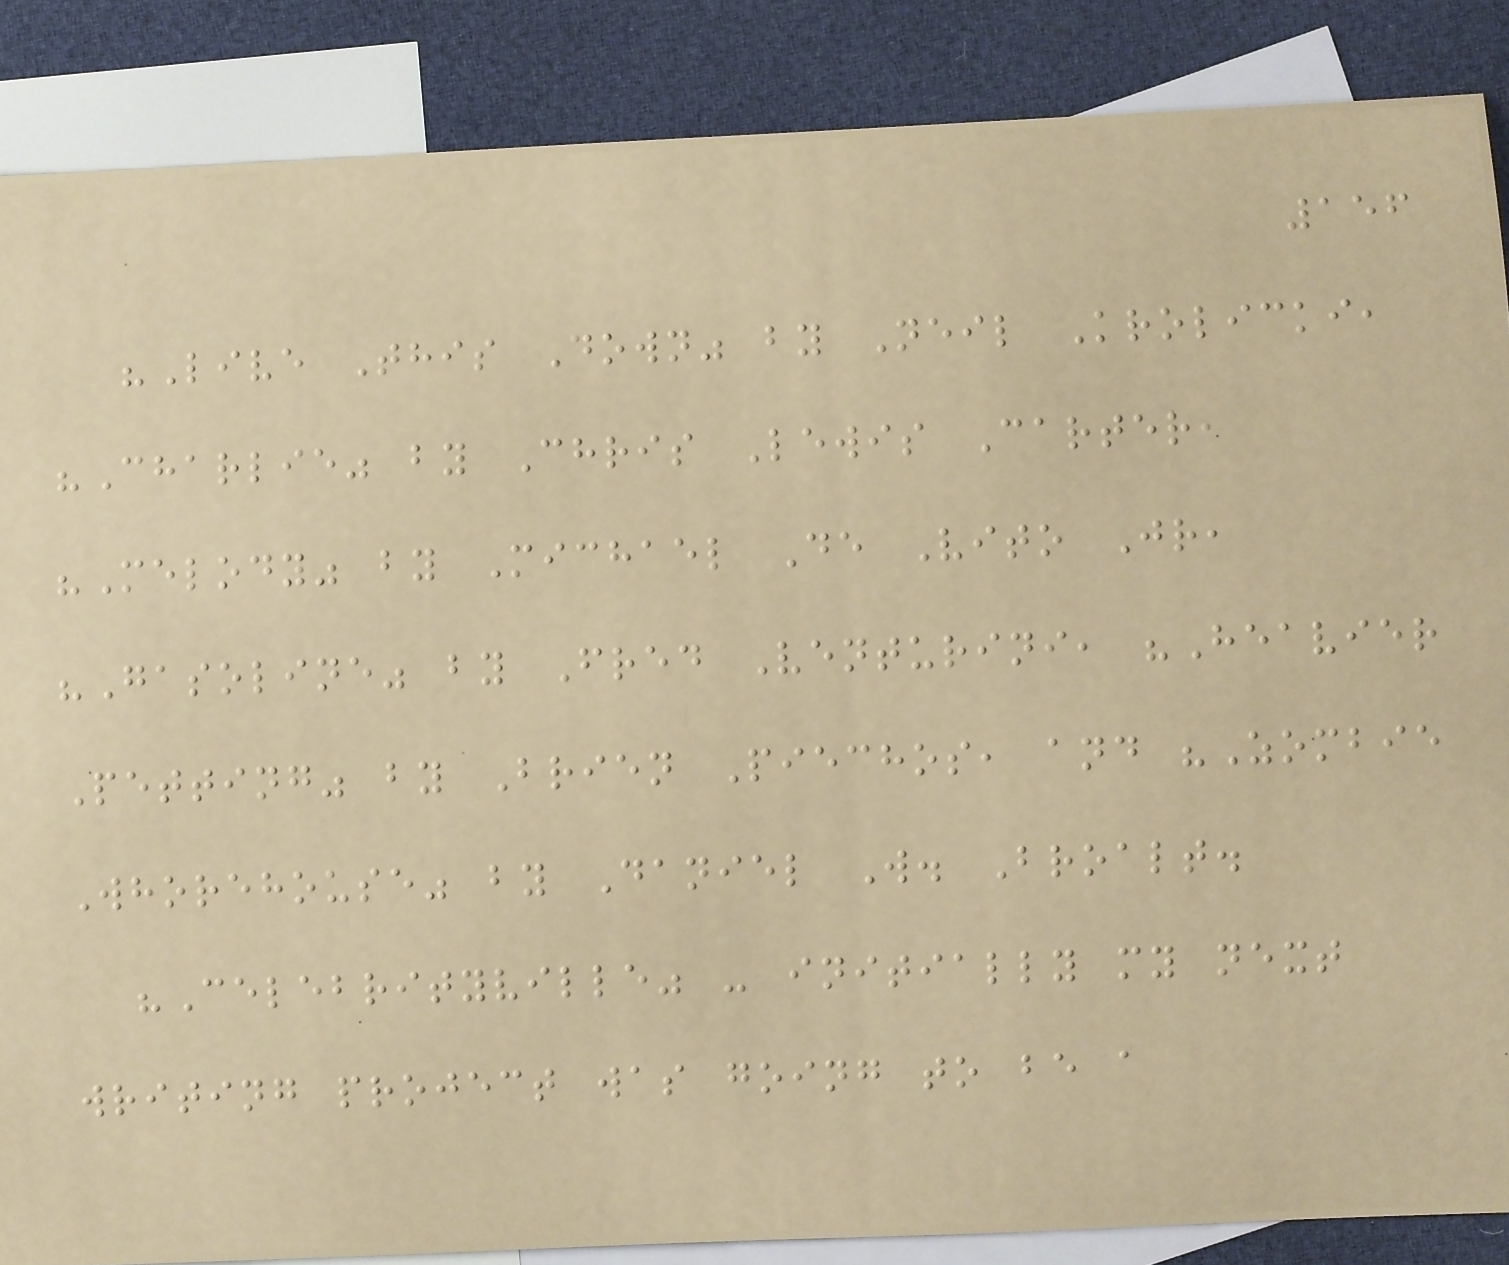156
"Live This Down" by Neil Krolicki,
"Charlie" by Chris Lewis Carter,
"Melody" by Michael De Vito Jr,
"Gasoline" by Fred Venturini, "Heavier
Petting" by Brien Piechos, and "Zombie
Whorehouse" by Daniel W. Broalt.
"Celebrityville" - initially my next
writing project was going to be a
